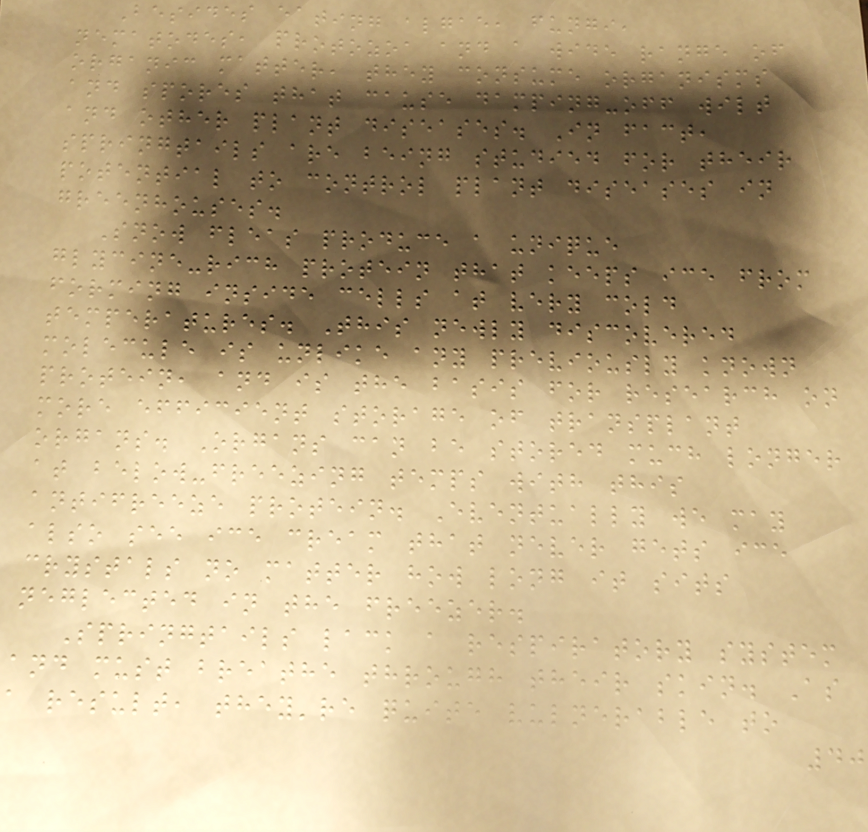Besides eating algae, fungi,
nematodes, protozoa and a wide range of
organic matter, they consume organisms
and spores that cause damping-off wilt
and other plant diseases. In fact,
springtails are being studied for their
potential to control plant diseases in
greenhouses.
Snow fleas produce a unique
glycine-rich protein that keeps ice from
forming inside cells at very cold
temperatures. This newly discovered
molecule is unlike any previously known
protein, and is the basis for research on
more efficient storage of transplant
organs. Organs can be stored much longer
at below-freezing temps with this
antifreeze protein. Eventually we may
also see ice cream that never gets ice
crystals no matter how long it sits
neglected in the freezer.
Springtails lack a respiratory system
and must breathe through their skin. As
a result, they're quite vulnerable to
40
